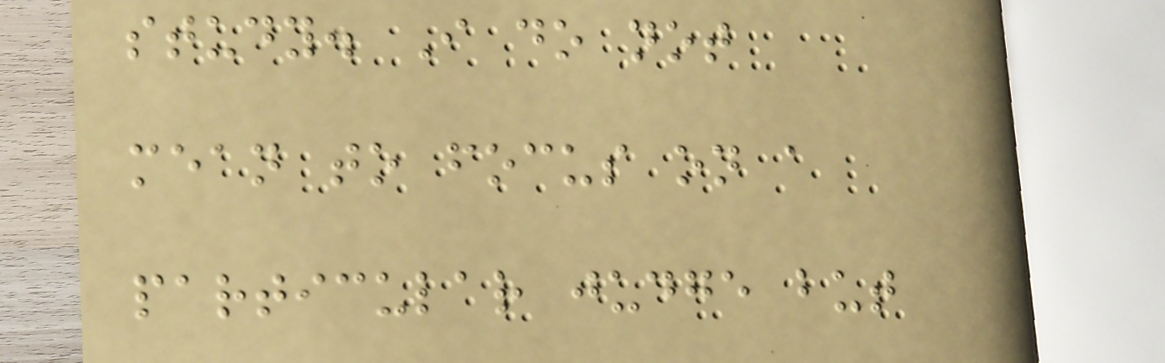study. I do not
mean to focus on a
particular judge but
